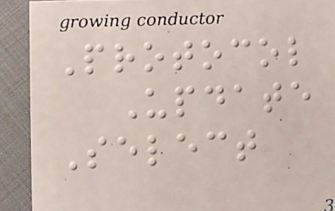Protocol
Update
Select
